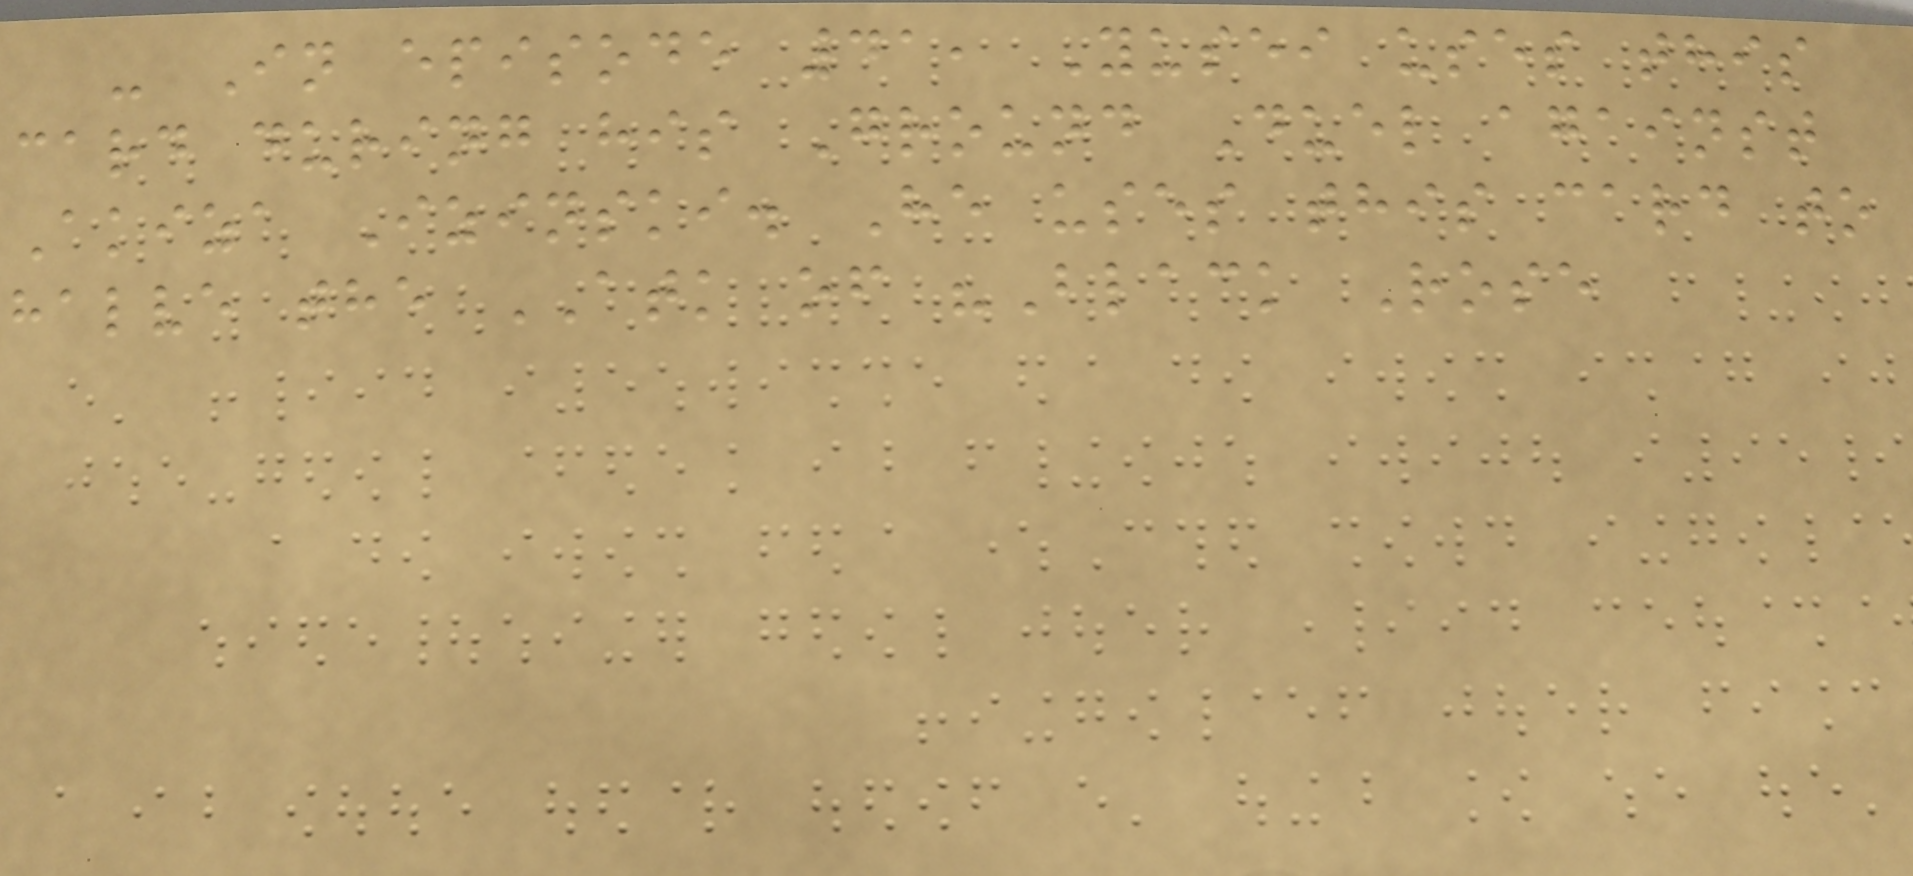- In episode 41, Yusei uses this
card during his Ground Duel against
Akiza Izinski. He uses this card to
halve the ATK of "Black Rose
